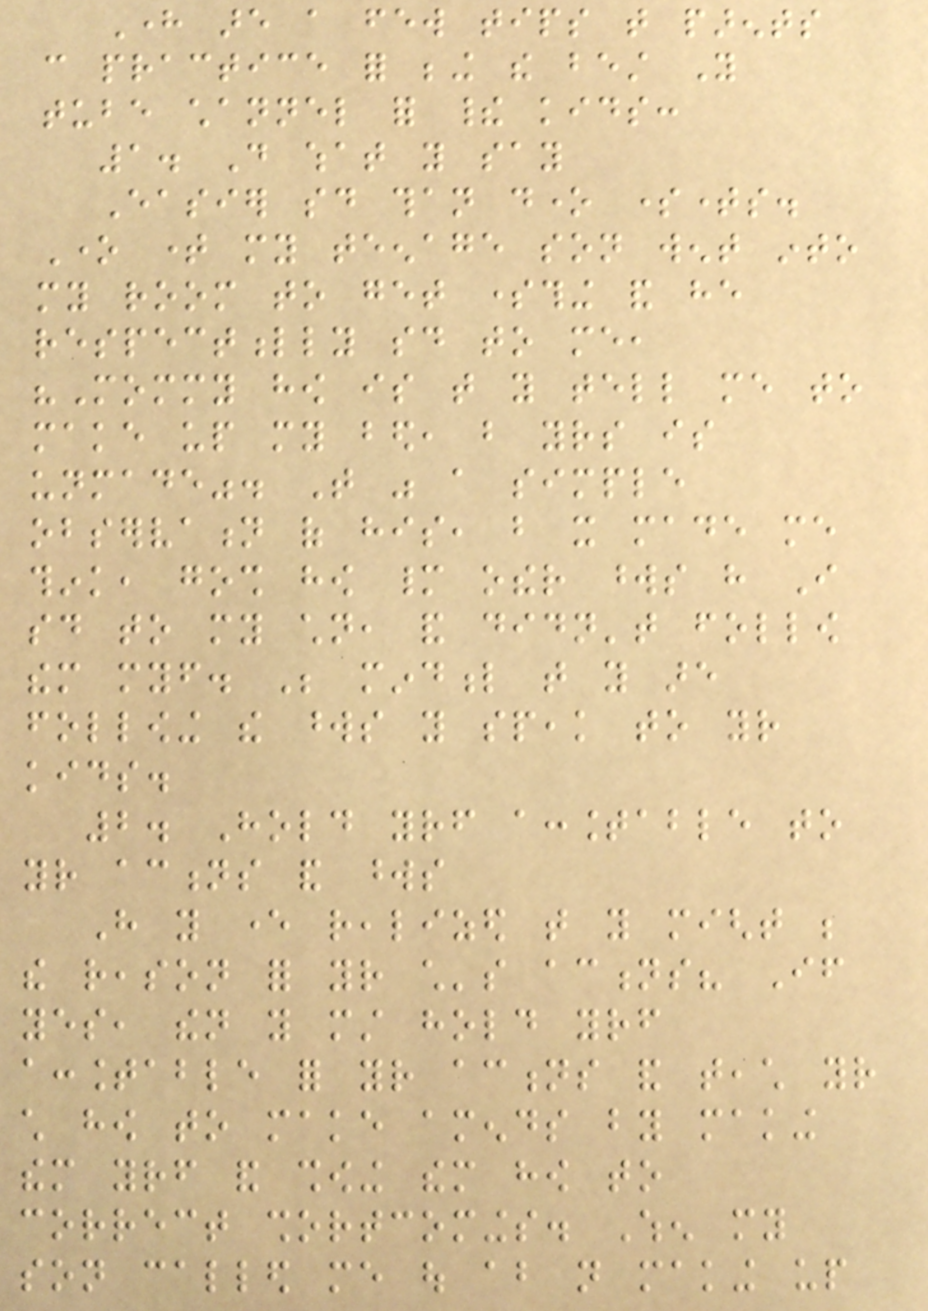Here are a few tips that parents
can practice for being the best You
tube channel for their kids:
1. Do what you say
Easier said than done sometimes.
One time my teenage son went into
my room to get something and he
respectfully said to me,
"Mommy how is that you tell me to
make up my bed, but yours is
unmade". That was a simple
observation of his, but it made me
think, gosh how many other words have I
said to my children, and didn't follow
them myself. Be mindful that you are
following the words you speak to your
kids.
2. Hold yourself accountable to
your actions and words
Have you ever realized that you might be
the reason for your child's actions? If
yes, then you must hold yourself
accountable for your actions and teach your
child how to make amends by making
them yourself and showing them how to
correct shortcomings. When my
son called me out about not making up
